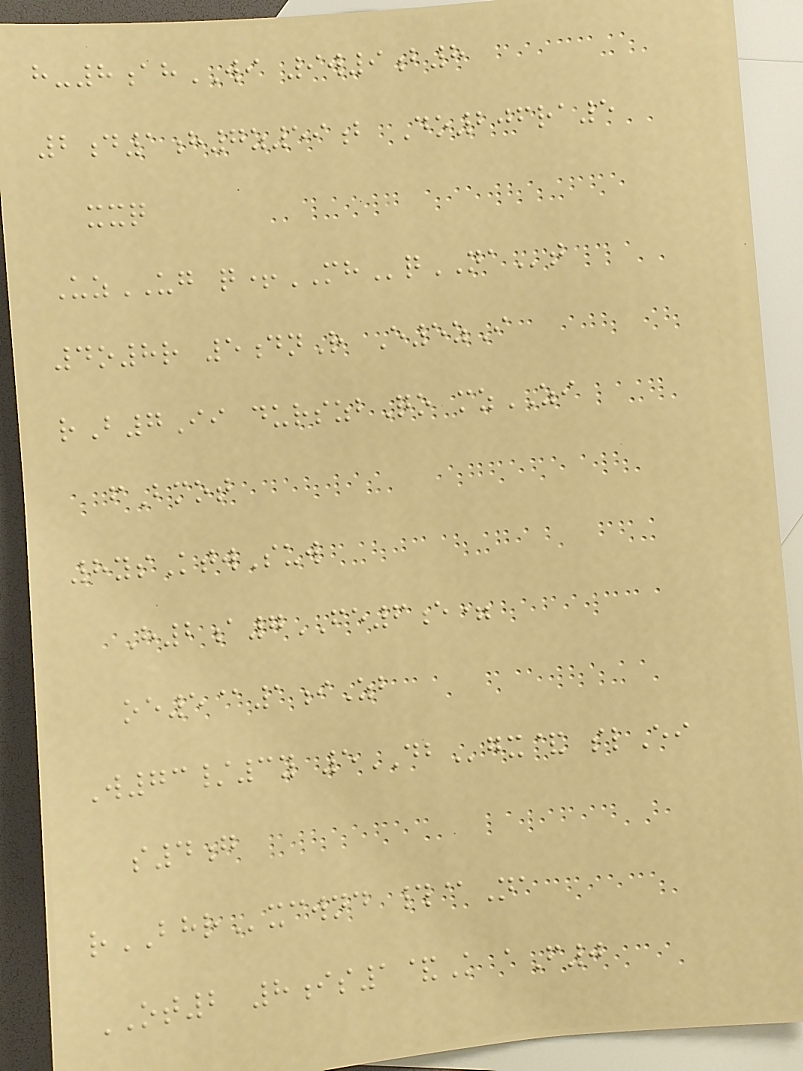h-8ahWI 9w9b8
2d1h7z59b Do206ra5
xxq
UzUG q+MHqNAt
4o8r 5dnR E5zI
rB7Ii durszbQo mzZI
fBmot
8ysKtwSuw
H2a7FE6e=
oe5@1iZb
W73/3y 5DBgx& slEi
s4g
rBHRxcwnd #@Na
OT2 8is1&K aF0
